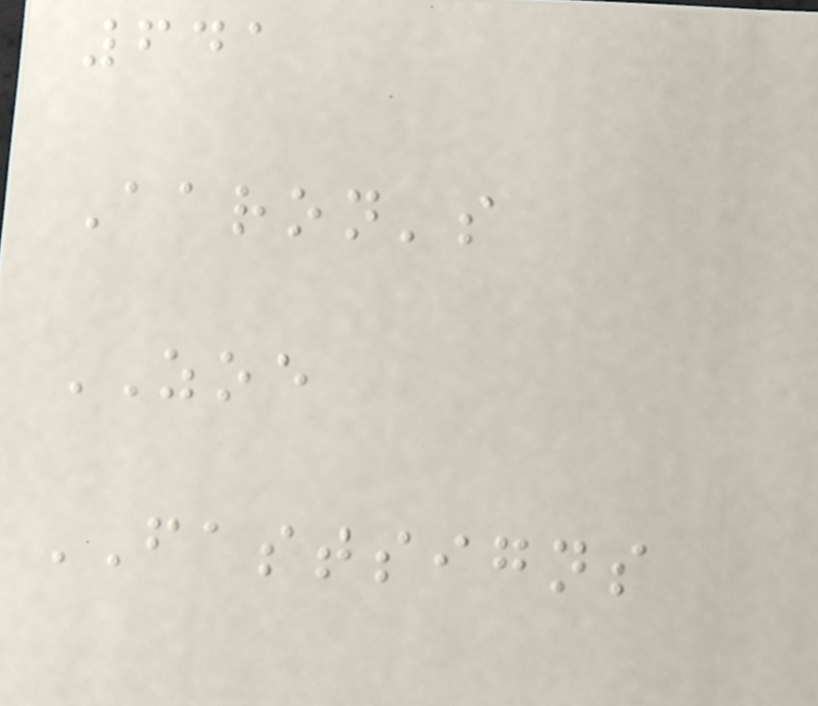641
Aaron's
ZOE
FASTSIGNS
